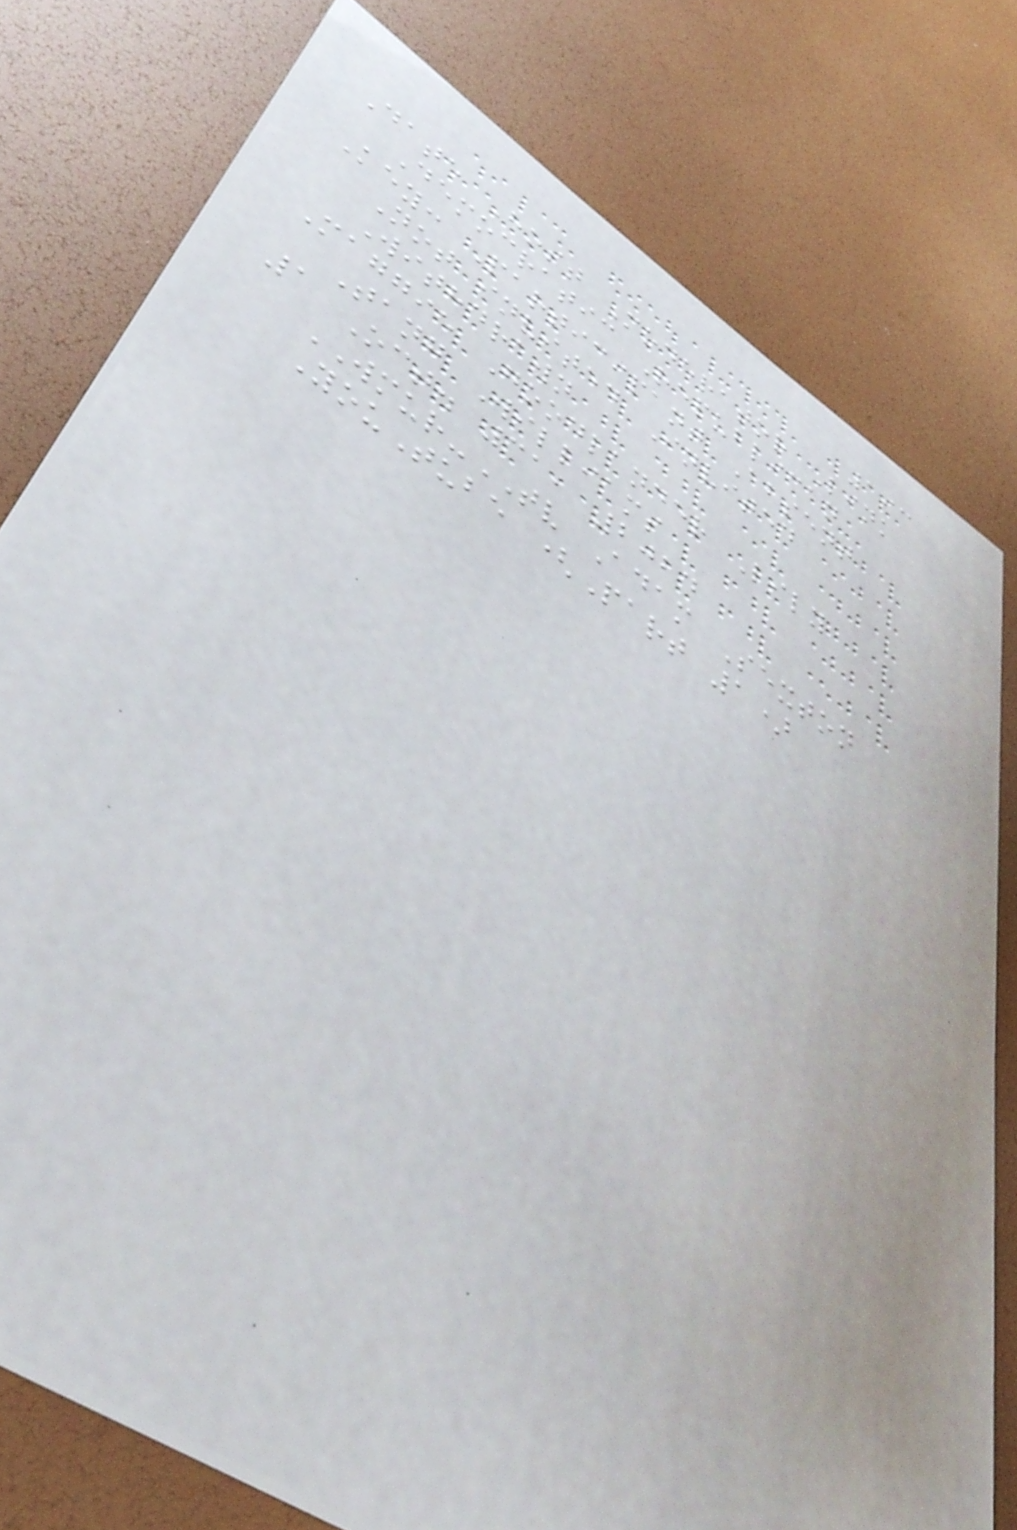193
Date Host Moderator Link
Democratic Republican
Key: Participant Absent
Not invited Invited
Withdrawn
Maggie Goodlander Lily
Tang Williams
1 Oct. 31, 2024
WMUR-TV Adam Sexton
YouTube (Part 1)
